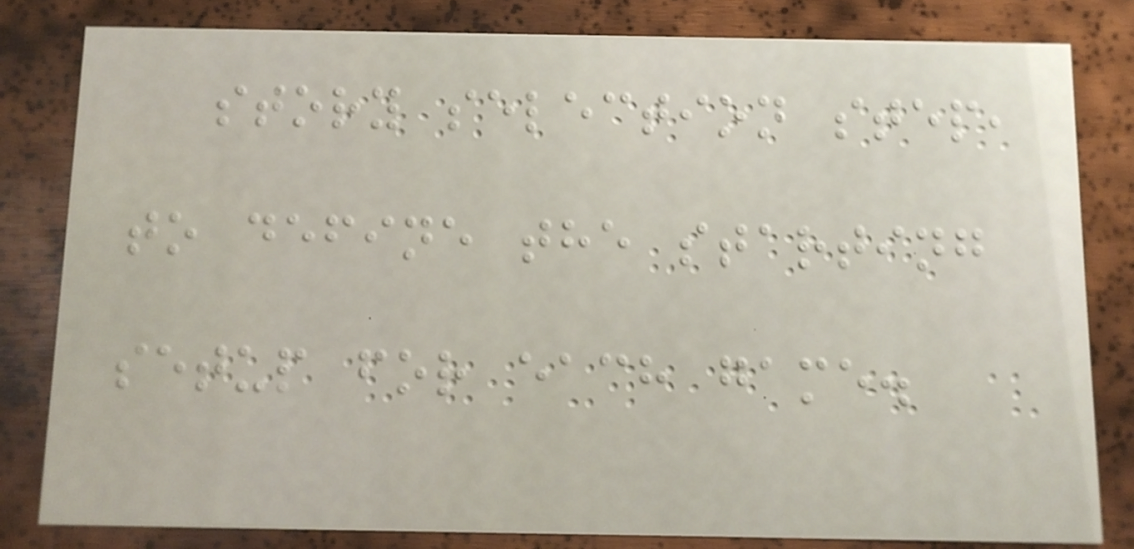story selection step,
to define the starting
setup for each game.
